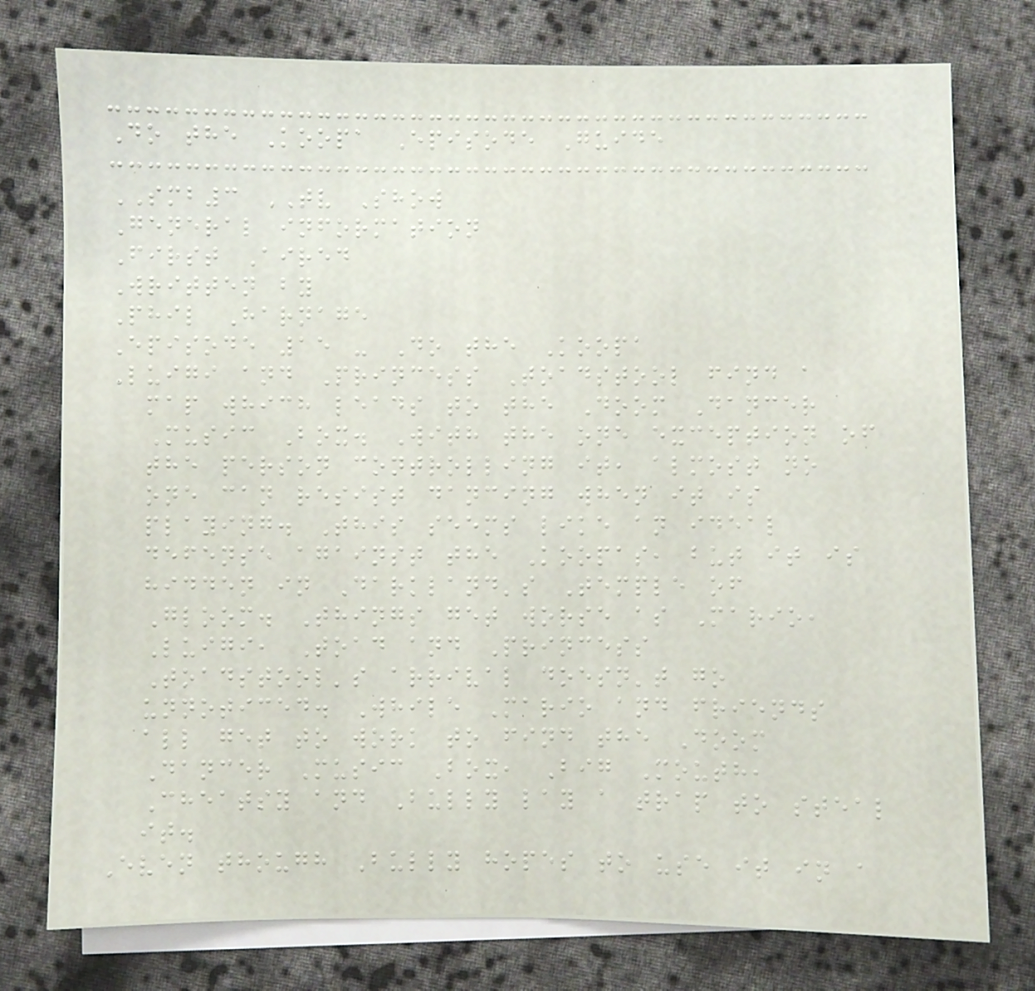Do the Koopa Episode Guide
SMB3 TV Show
General information
First Aired
Written by
Phil Harnage
Episode 15 - Do the Koopa
Luigi and Princess Toadstool find a
map which leads to the Doom Dancer
Music Box. With the one exception of
the person controlling it, almost no
one can resist dancing when it is
playing. This seems like an ideal
defense against the Koopas, but it is
hidden in Darkland's Temple of
Gloom. Things get worse as Mario,
Luigi, Toad and Princess
Toadstool's arrival doesn't go
unnoticed. While Mario and friends
all get to work to find the Doom
Dancer Music Box, Big Mouth,
Cheatsy and Bully lay a trap to steal
it.
Even though Bully hopes to use it in a
